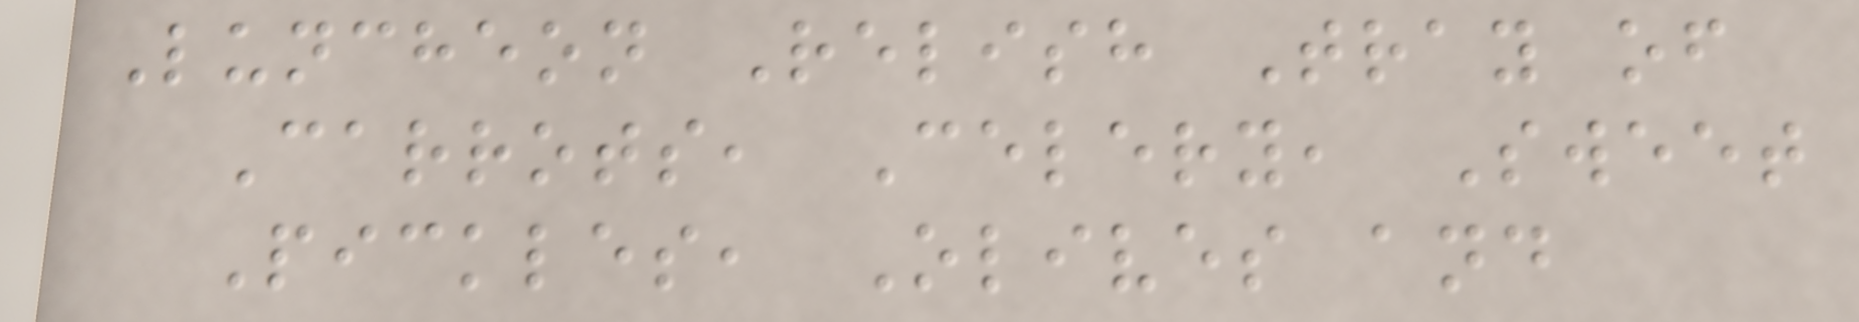Luncheon Relish Tray of
Carrots, Celery, Sweet
Pickles, Olives and
